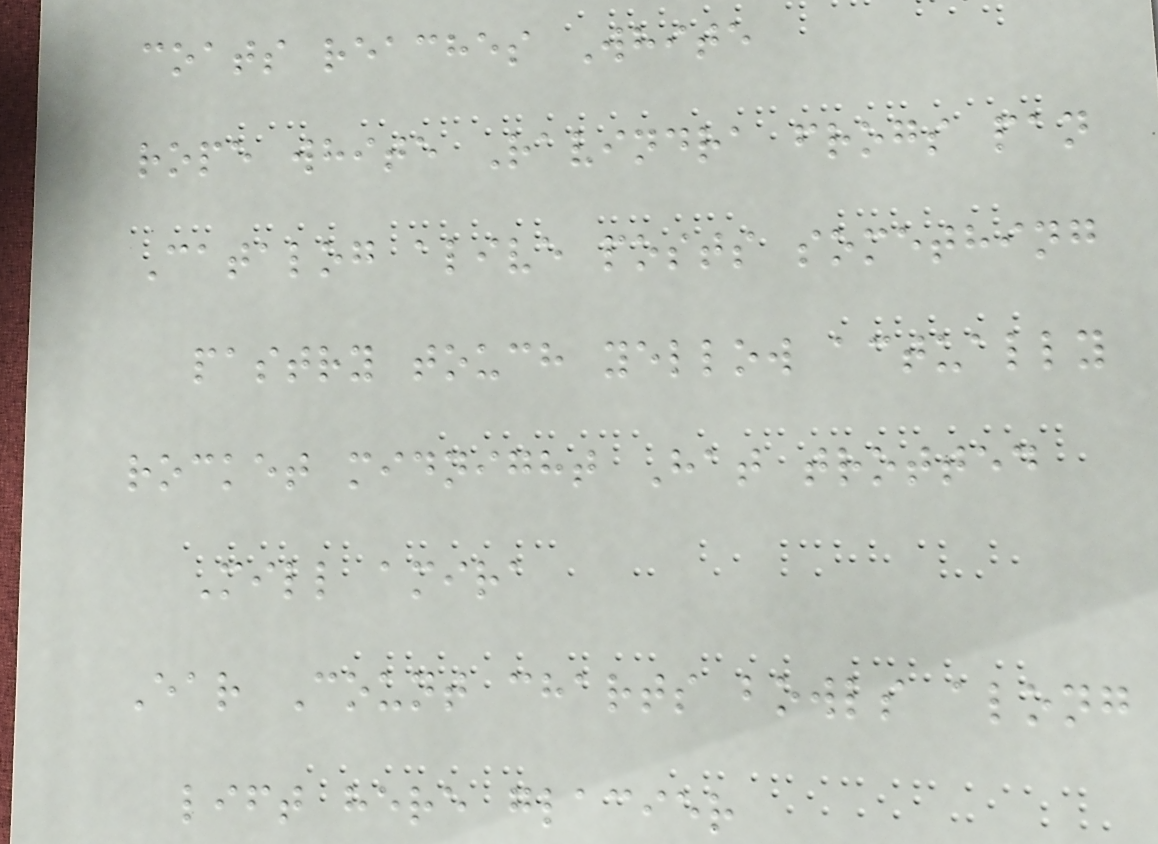coats reaches White
rope white Ravindra frogs pan
Catalog alive posts something
pastry touch yellow actually
rocket midnight Hat trotted
Mill amira
Ear Count charts bowls along
lift here glacier
